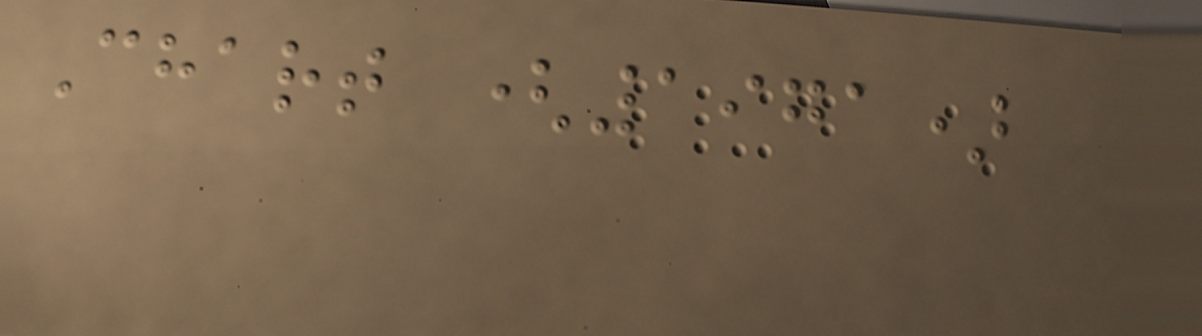Chart (1971)
